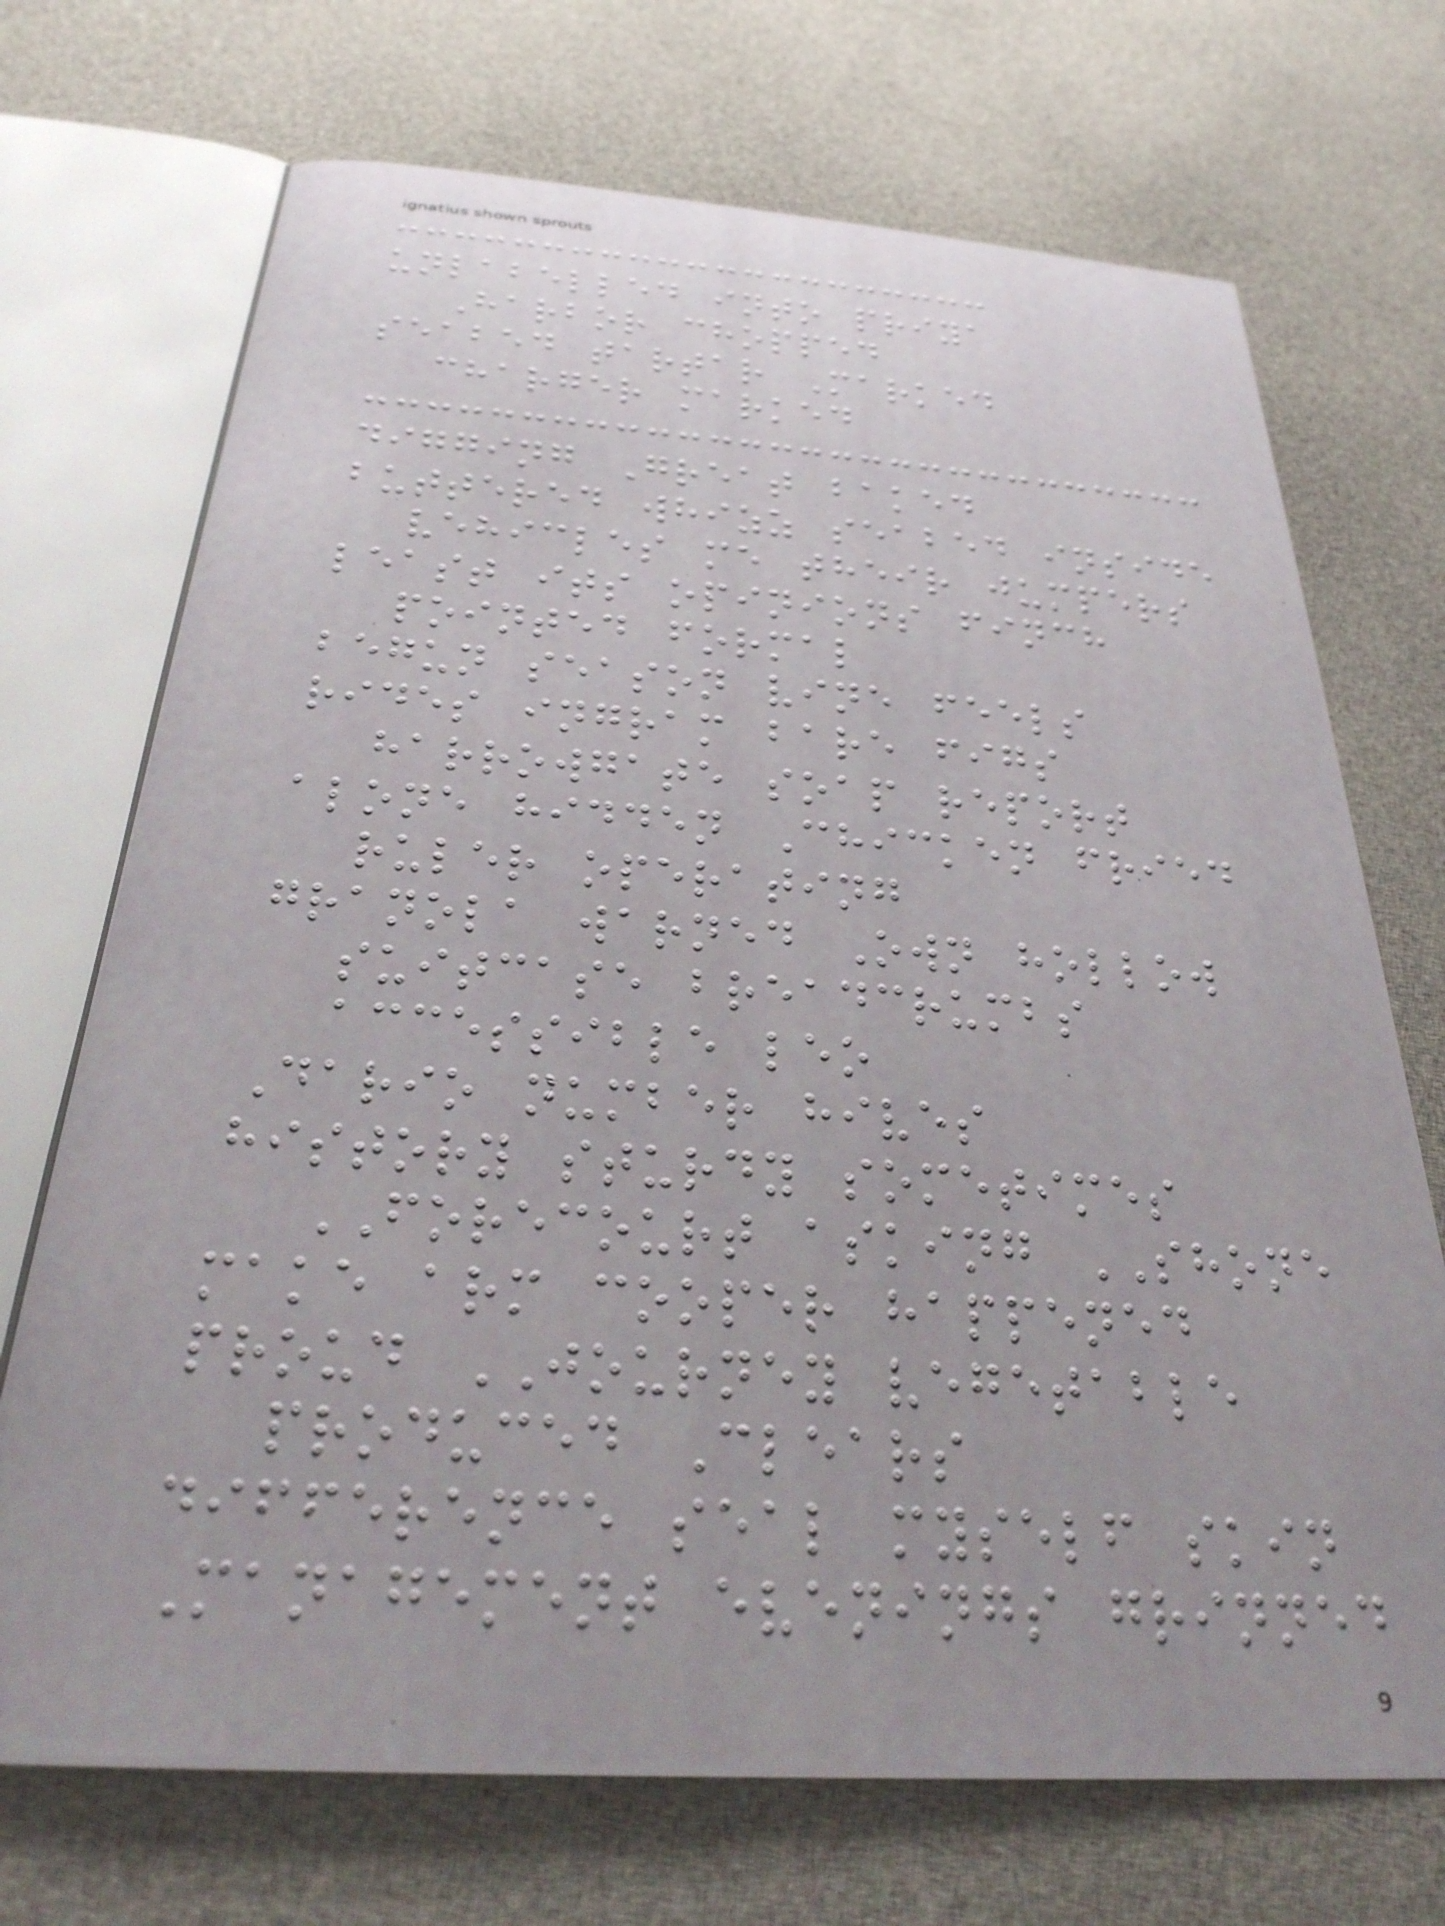unlabelled into priya
Harbor chopped
seabed tartar Marked
charger marked
digging Great baked
buttered whizz seabed inside
vehicles me their jumpers
least its opinions finch
pointed formal
begun season vine feels
rides ingram bare figs
harrowgate soap report
alone hidden Chicken fried
ruler operating
granola warned Own hollow
suitcase breadcrumbs
accessible leo
Dario number hives
history sturdy sometimes
FORECOURT asking SHONE
make arm cooper happened
proud JOURNEY vegetable
produced Clears
difference seal myself skin
Management evenings grinned
